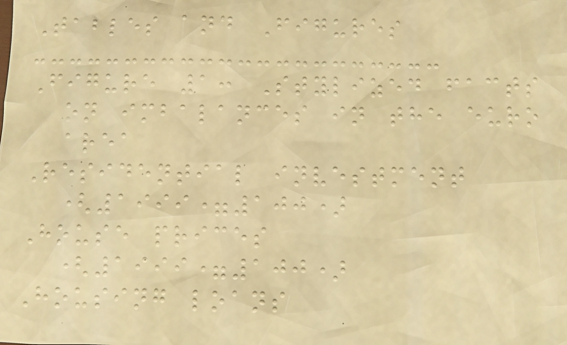Tables and Figures
Figure 1: Stylized facts
on imbalances in the euro
area
Residential investment
(1999=100)
House prices
(1999=100)
Housing loans
